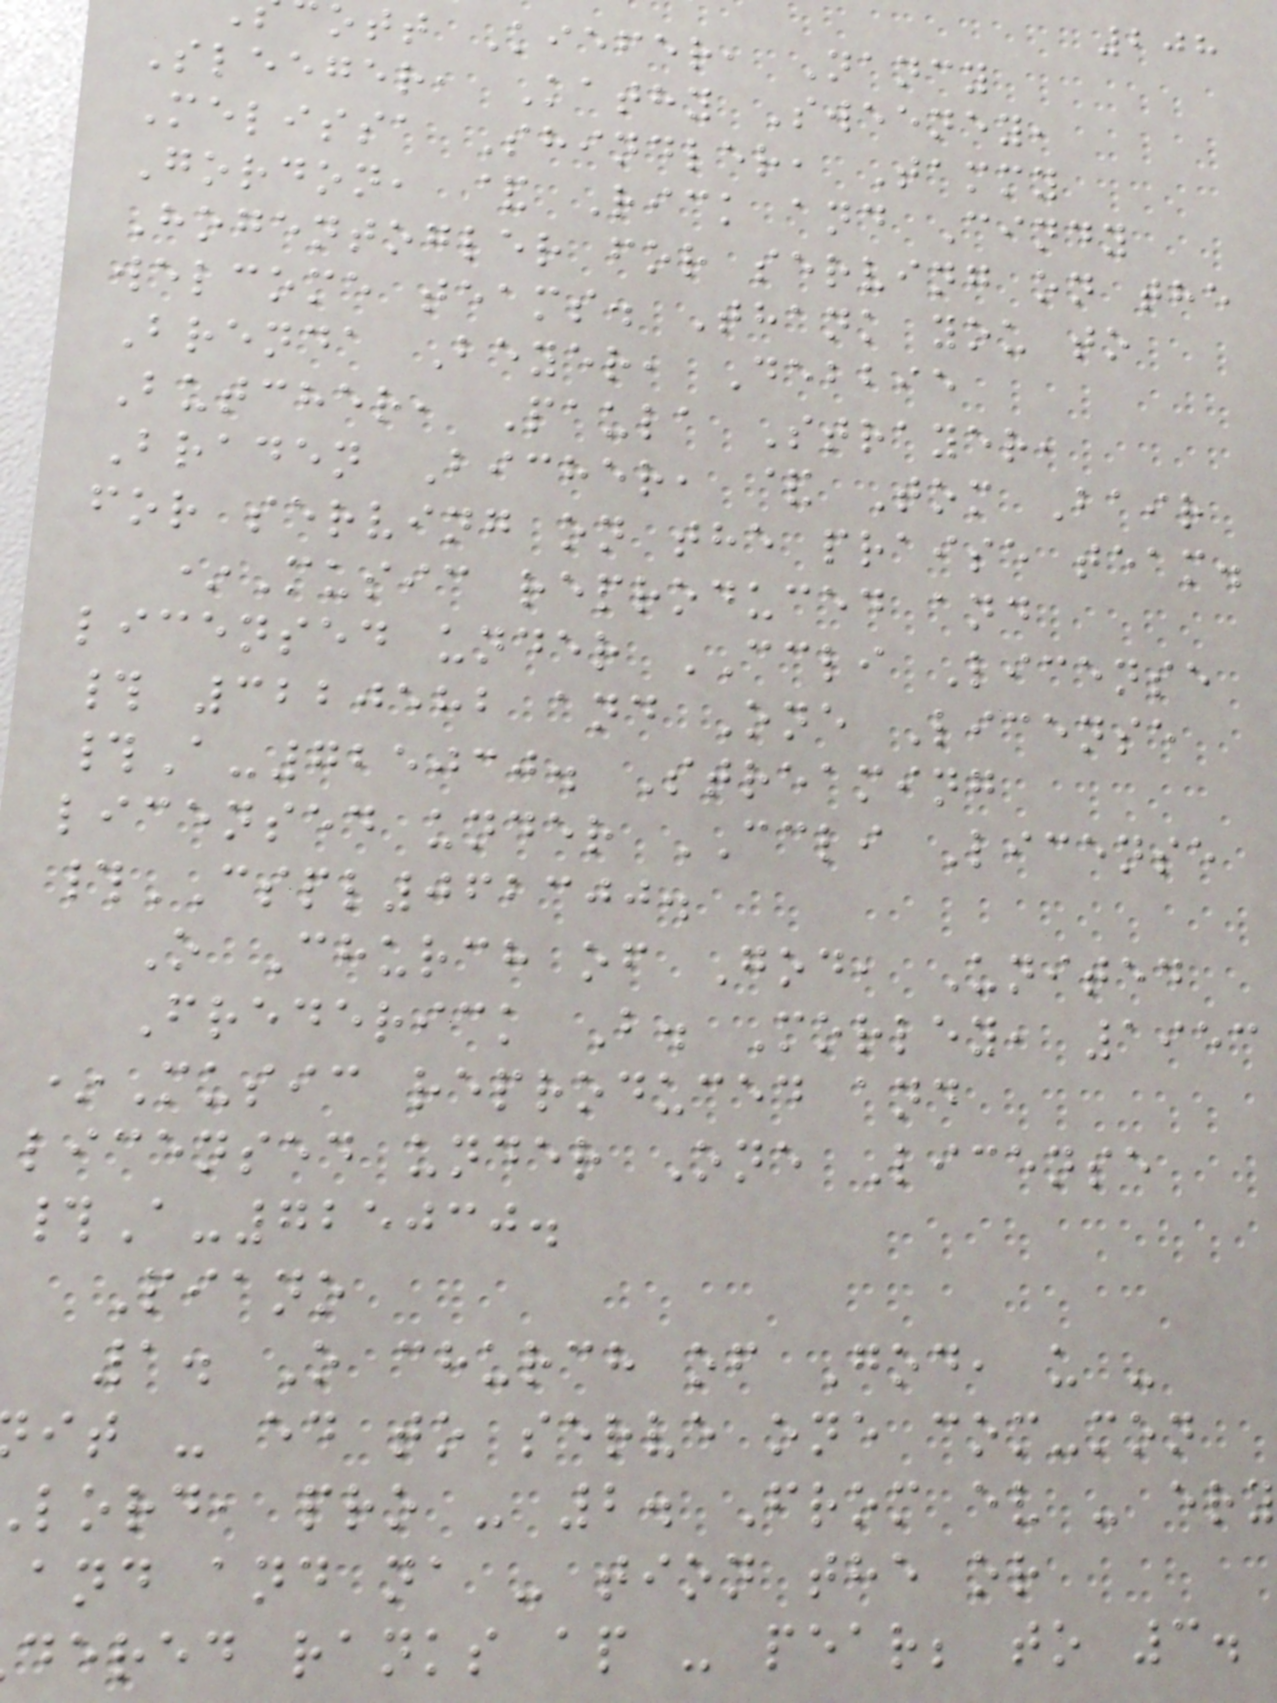208
ott Kiefer, Nancy
Sleeger, Kathy Sweeney,
Melissa Shindler, Tammy
Gordon, & Rick and Cindy
Hogentogler for serving on the
welcome teams. Thank you to
Brenda Beyer, Debbie
Butcher, Paula Strayer,
Braden Bicher, & Tom Bair
for serving on the praise team.
*Music reproduced and
licensed under CCLI License
# 3220582 and One License
#A-725030. Streaming
licensed under CCLI License
#CSPL062300.
O Church of God, United
Frederick B. Morley, 1953
*Music reproduced and
licensed under One License
#A-725030.
Piano
1. O church of God, u -
it - ed to serve one com-mon
lord, pro - 2. From ev - ery
and and na - tion the or
dered ranks ap - pear; to 3.
